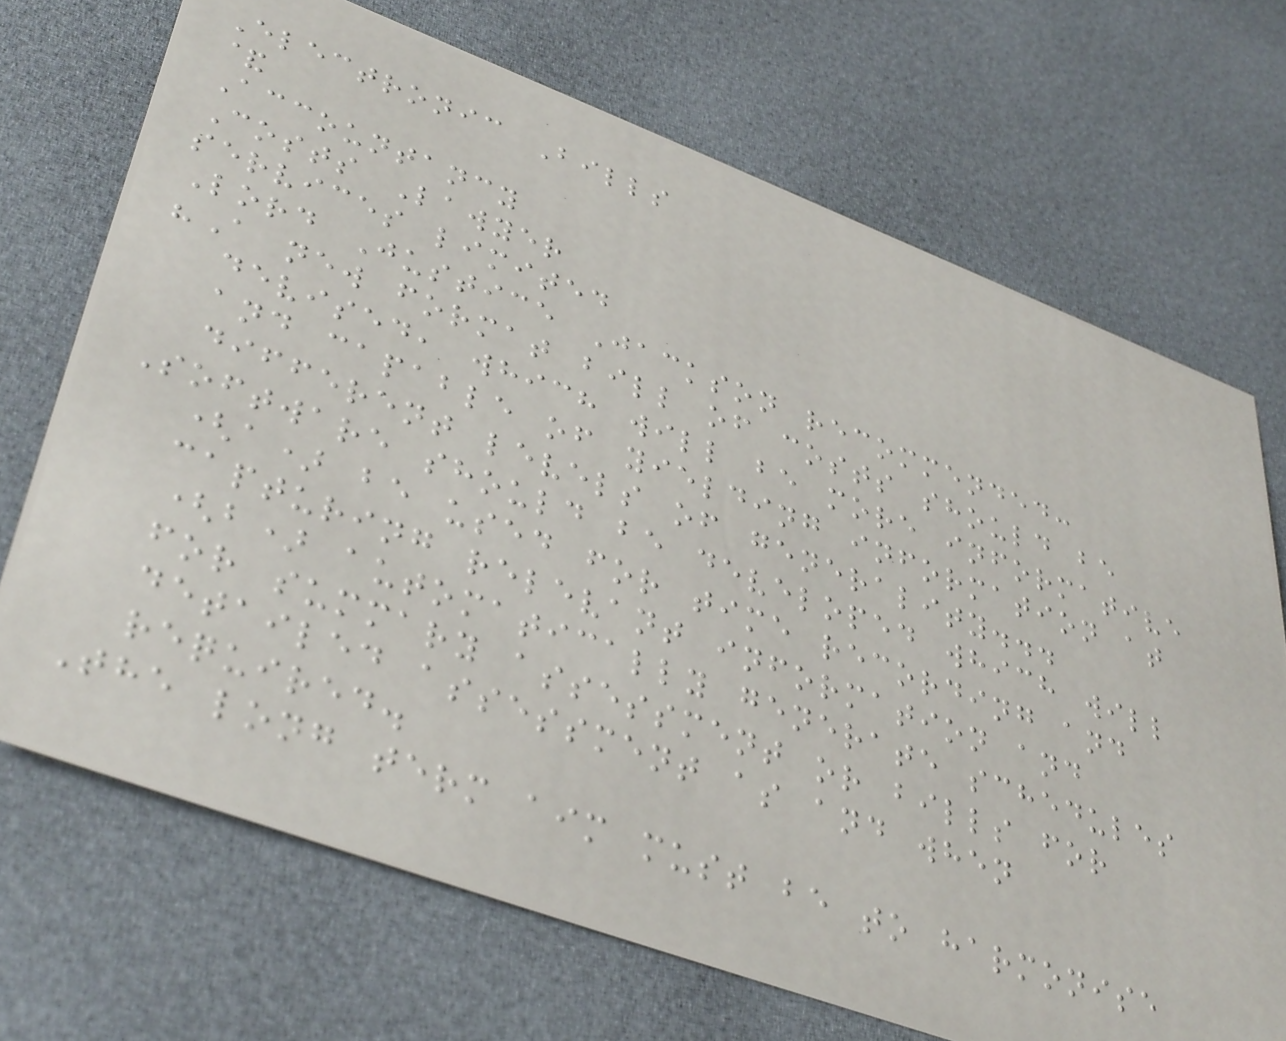Electronic Bills
&
Accountancy
Costs Lawyer
services limited
Lord Justice Jackson recommended:
"A new format bill of costs should be
devised, which will be more informative
and capable of yielding information at
different levels of generality...
Software should be developed which will
(a) be used for time recording and
capturing relevant information and
(b) automatically generate schedules
for summary assessment or bills for
detailed assessment as and when
required.
The long term aim must be to harmonise
